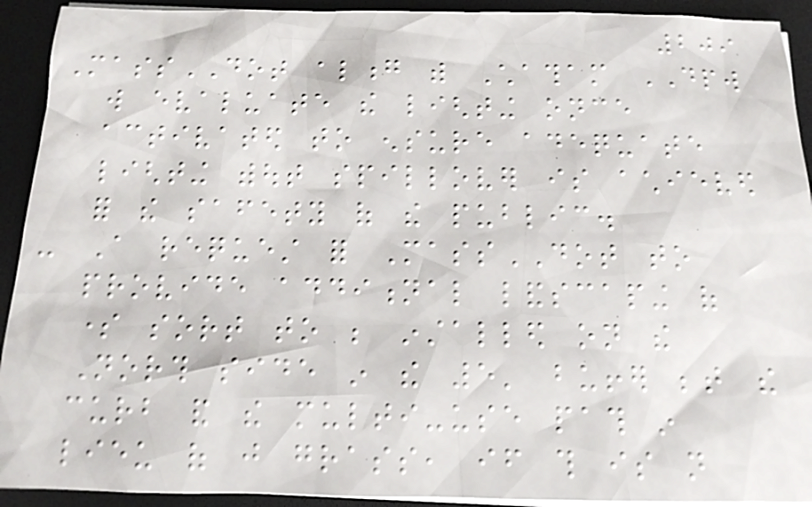209
MassDOT along with Chatham DPW
will evaluate the lighting once
activated to ensure adequate
lighting without spillover is achieved
for the safety of the public.
- A request for MassDOT to
provide additional landscaping of
some sort to be installed on the
North side in the 5' buffer between the
curb and the multi-use path in
lieu of just grass, if this is not
